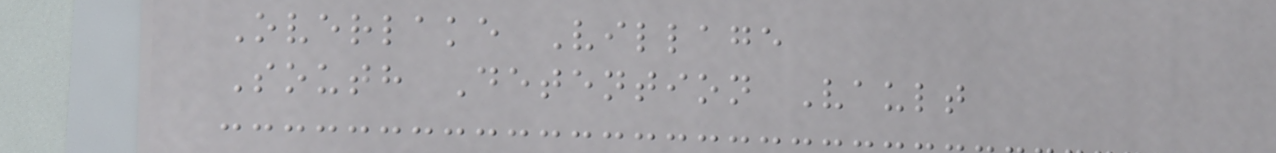Overlake Village
South Detention Vault
